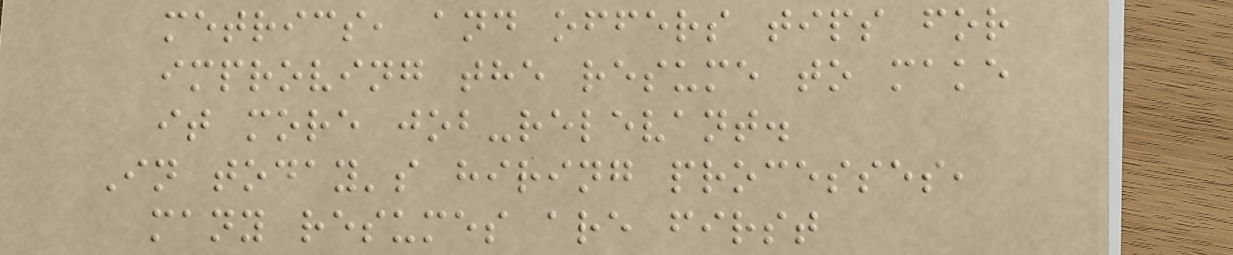metrics, and offers tips for
improving the resume to make
it more job-relevant.
In today's hiring processes,
many resumes are first
